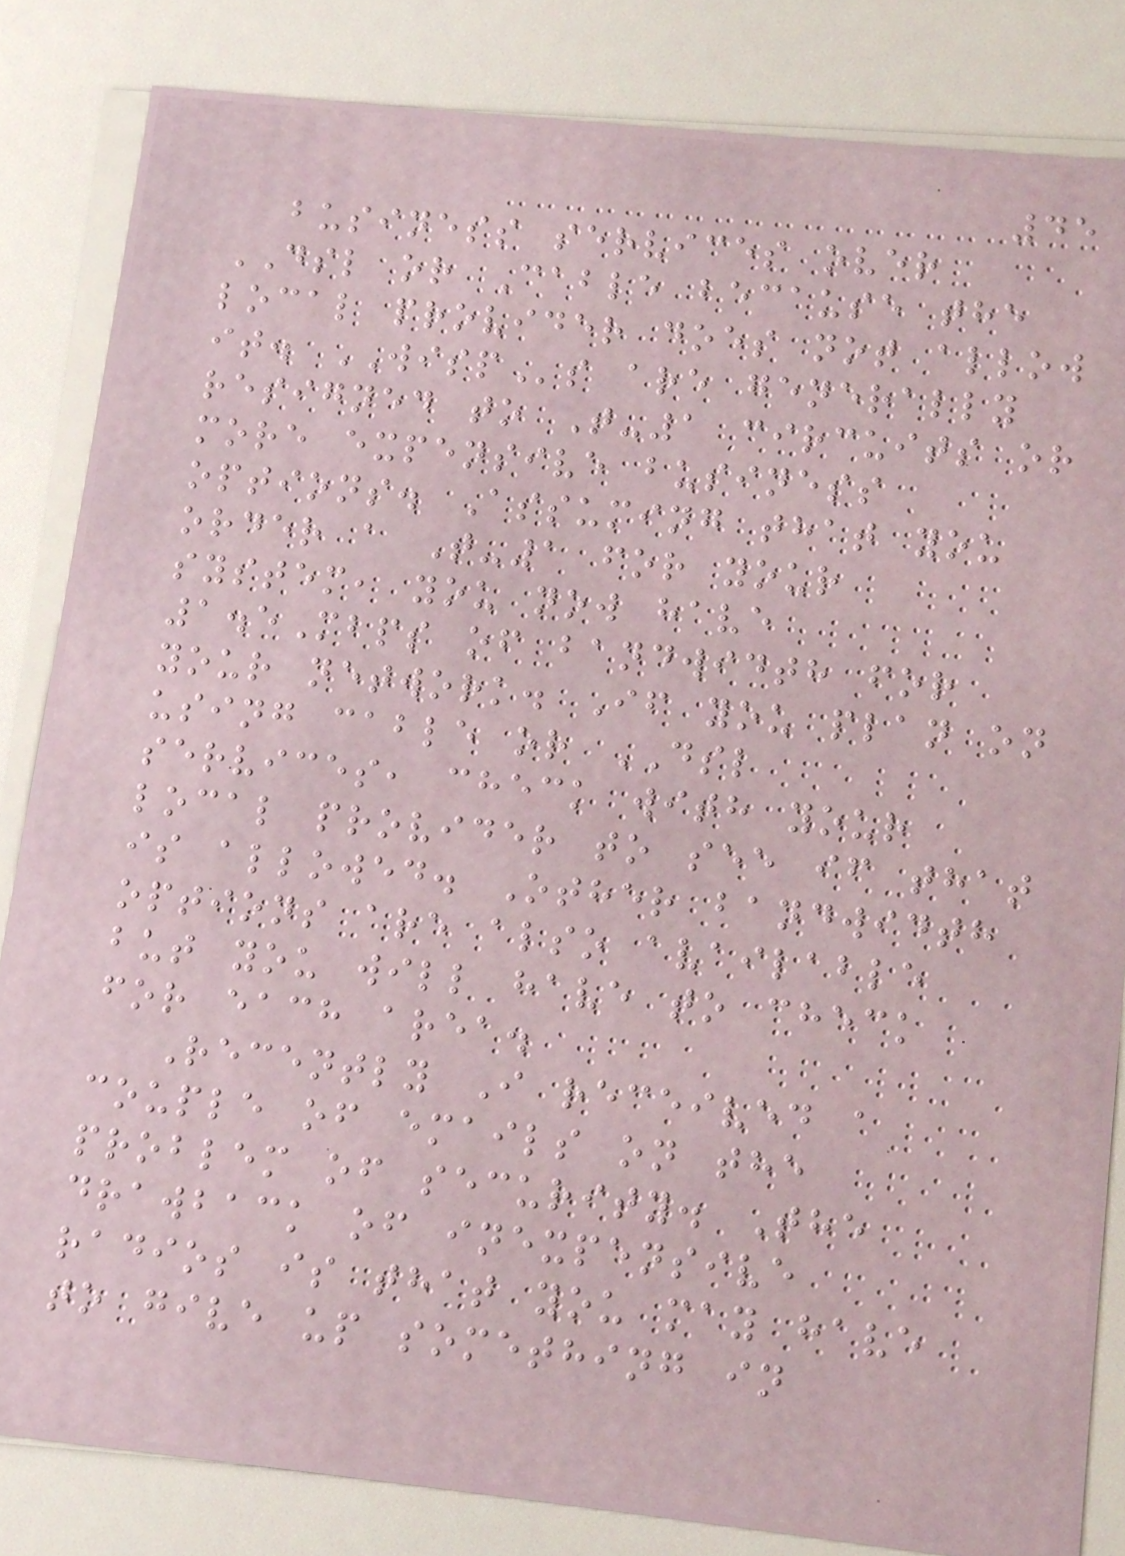45
business services over
DSL or Cable because the
local provider does not allow
it. WISPs are generally
resigned to T-1 circuits or
more expensive business
options. Assuming that you
order a T-1 for your
system, you now have
1.5Mbps of bandwidth for
your network. If you plan on
using cable or DSL
services, check with your
local provider to see if that
is allowed. Other bandwidth
options are also available
but you will have to check
for each area.
Recently I received a
couple of emails on the
problem of security. The
drawback of inexpensive
radios is that you may have
to give up something in
